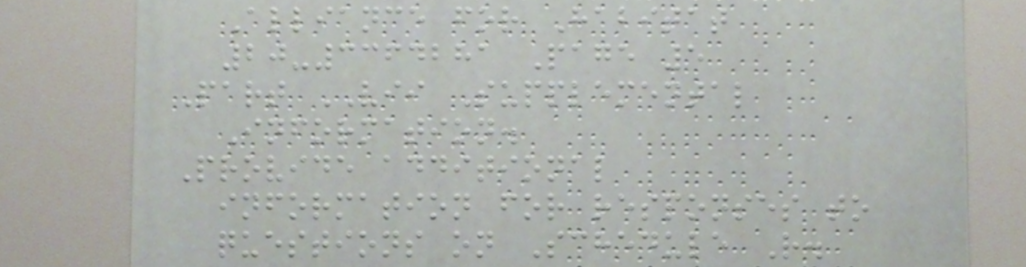Alliance for Habitat
20-3364281 Page 5
Part VII Supplemental
Information.
Provide additional
information for responses to
questions on Schedule R.
